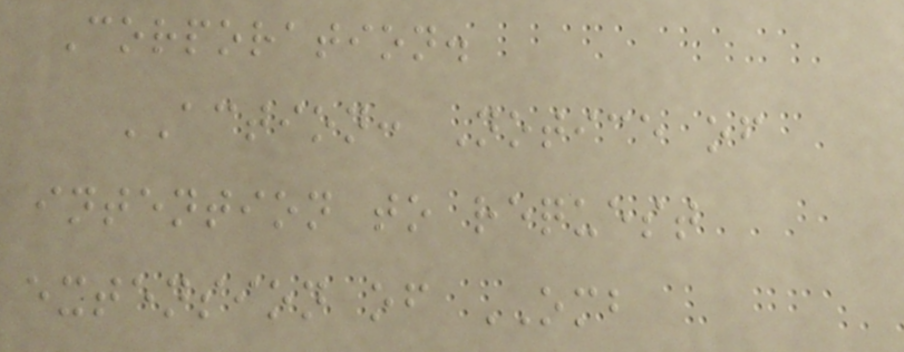Corporation.
ACTION: Notice of
intention to request
extension of OMB
